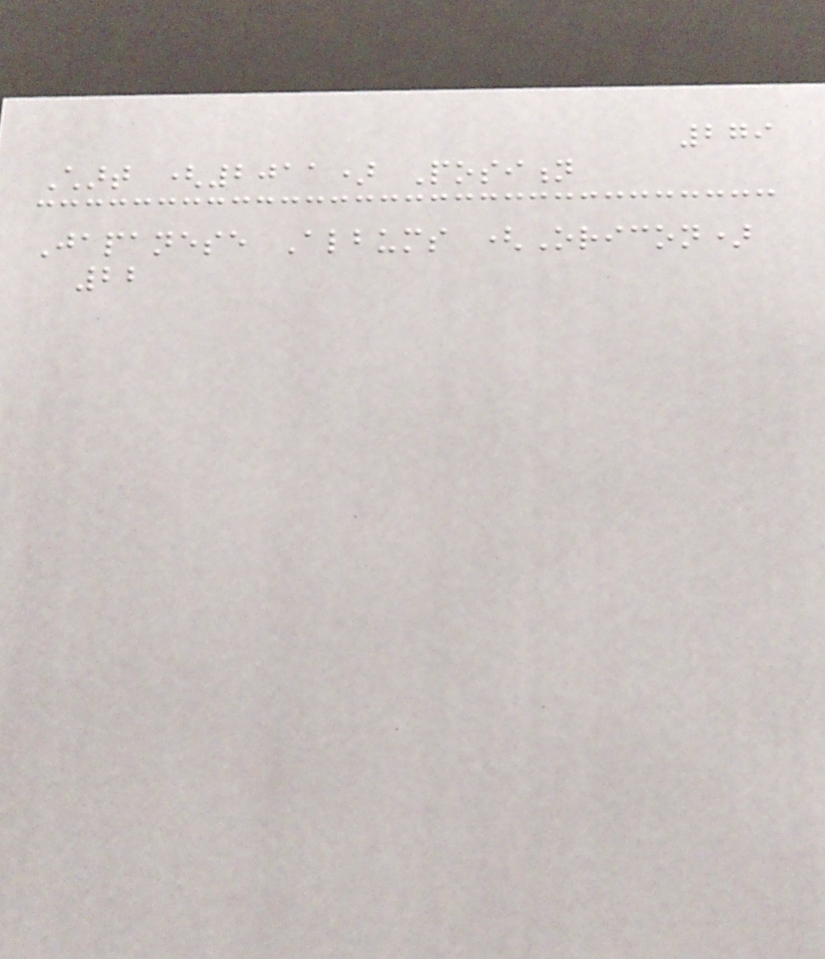279
Chart (2011) Position
Japanese Albums (Oricon)
22
